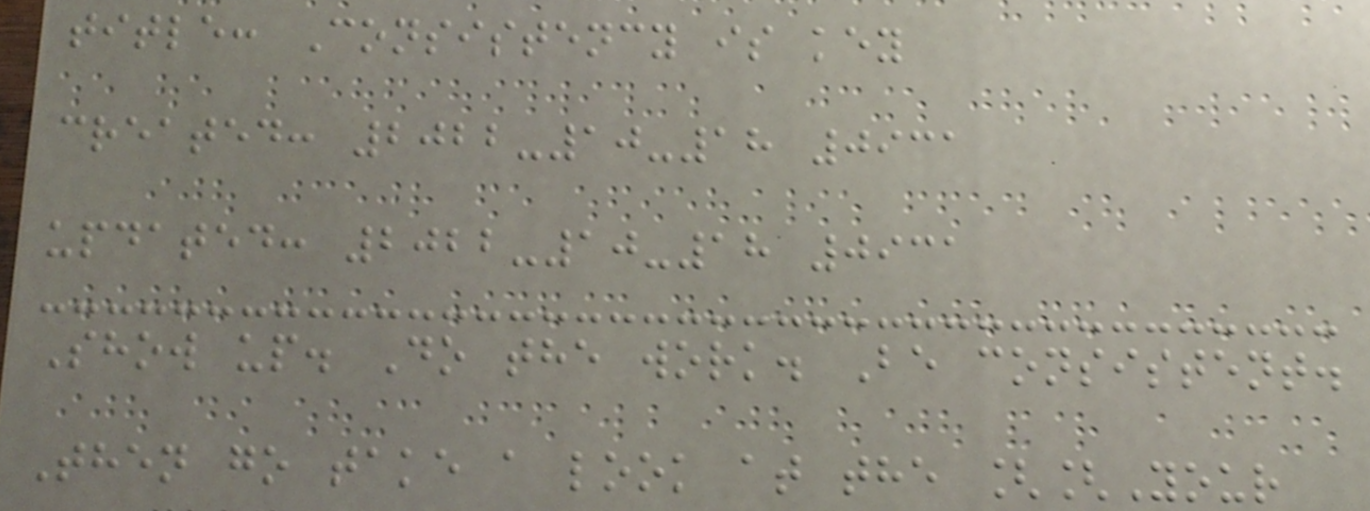title: Consistency is key
created: 2022-10-18 0931
updated: 2022-10-18 0931
Show up. Do the work. Be consistent.
Then go take a look at the [[Your
